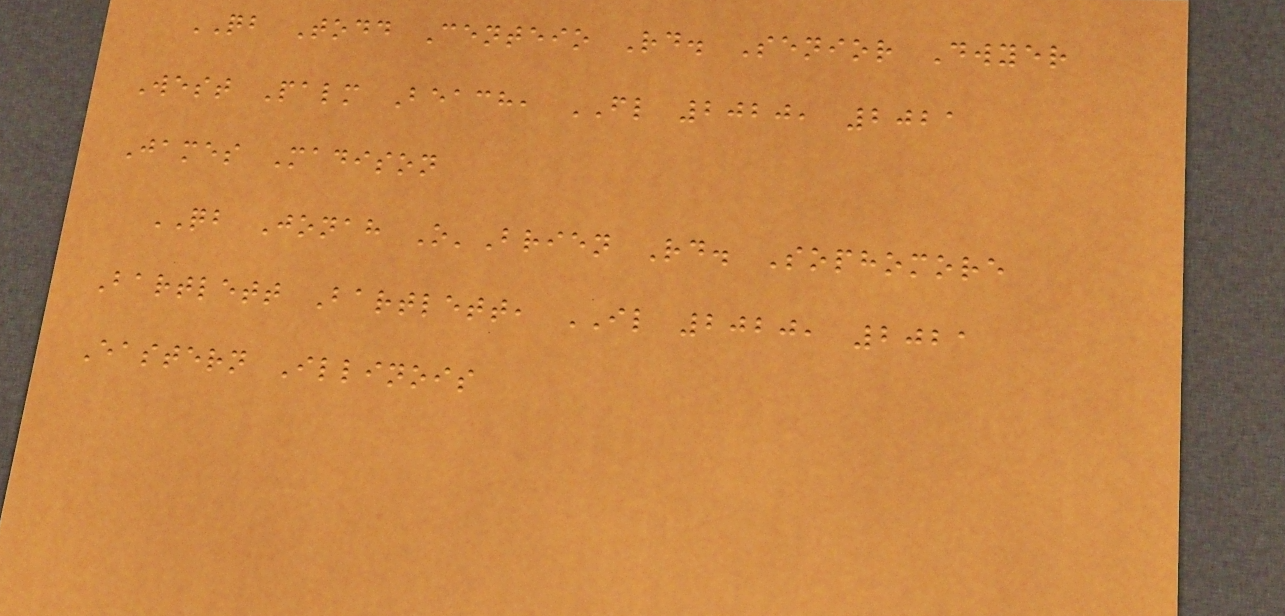QB Todd Centeio Rd. Senior Dwyer
West Palm Beach, FL 2020, 2021
James Madison
QB Jonah O'Brien Rd. Sophomore
Bartlett Bartlett, IL 2020, 2021
Eastern Illinois
